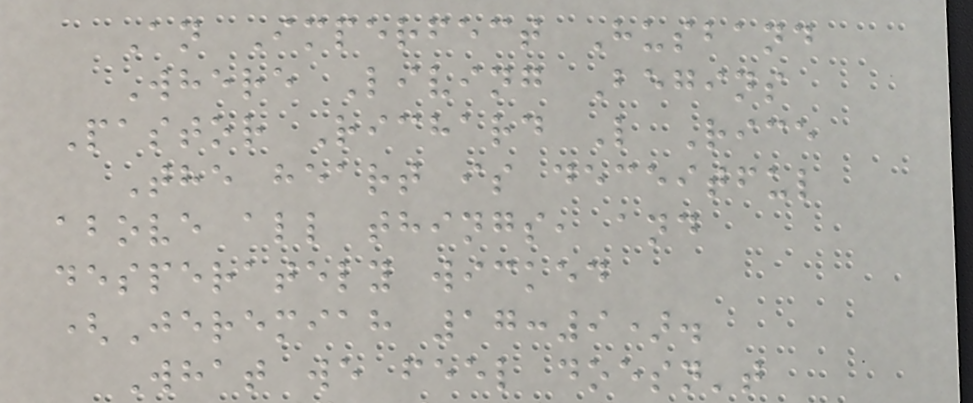An Imperfect Husband
Where Living Begins
Pastor Richard L Rice
The heart is deceitful
above all things, and
desperately wicked
(Jeremiah 17:9).
What we feel doesn't
